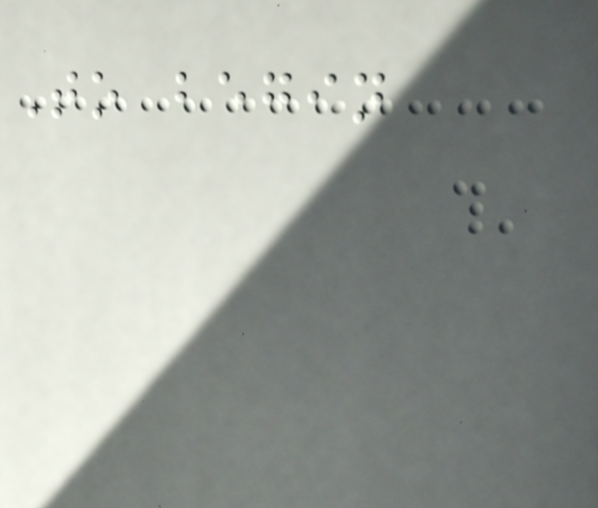To begin
